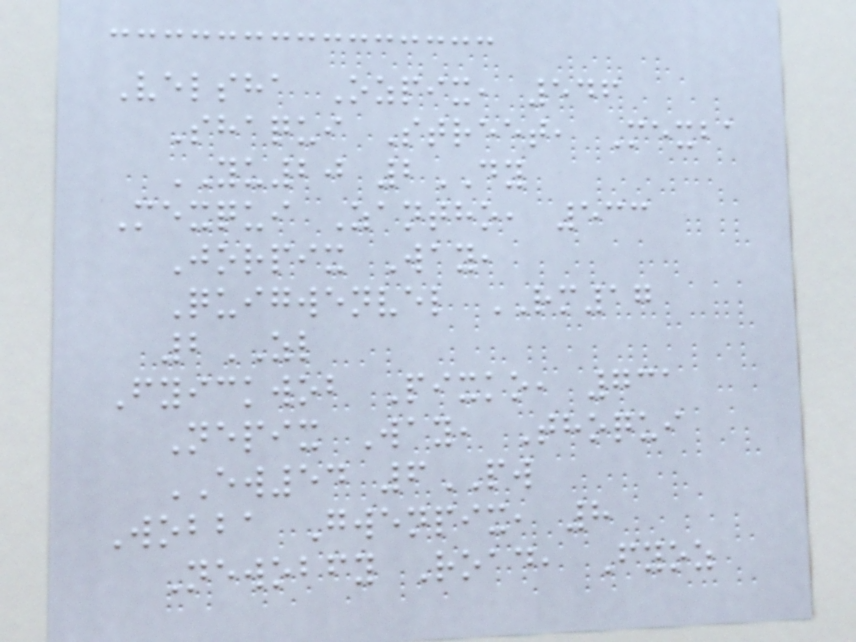Velsha Ozpix, 546
Shaqui Street, Mexba
YU20 2DY
Mexqui Zantho, 533
Jorpix Way,
Quigwenvel RM17
2ZL
Fyickwob Pixko, 731
Nepix Way, Thoqui
EW54 6PW
Wobba Gwenpix, 8
Newobfy Road, Fyoz
